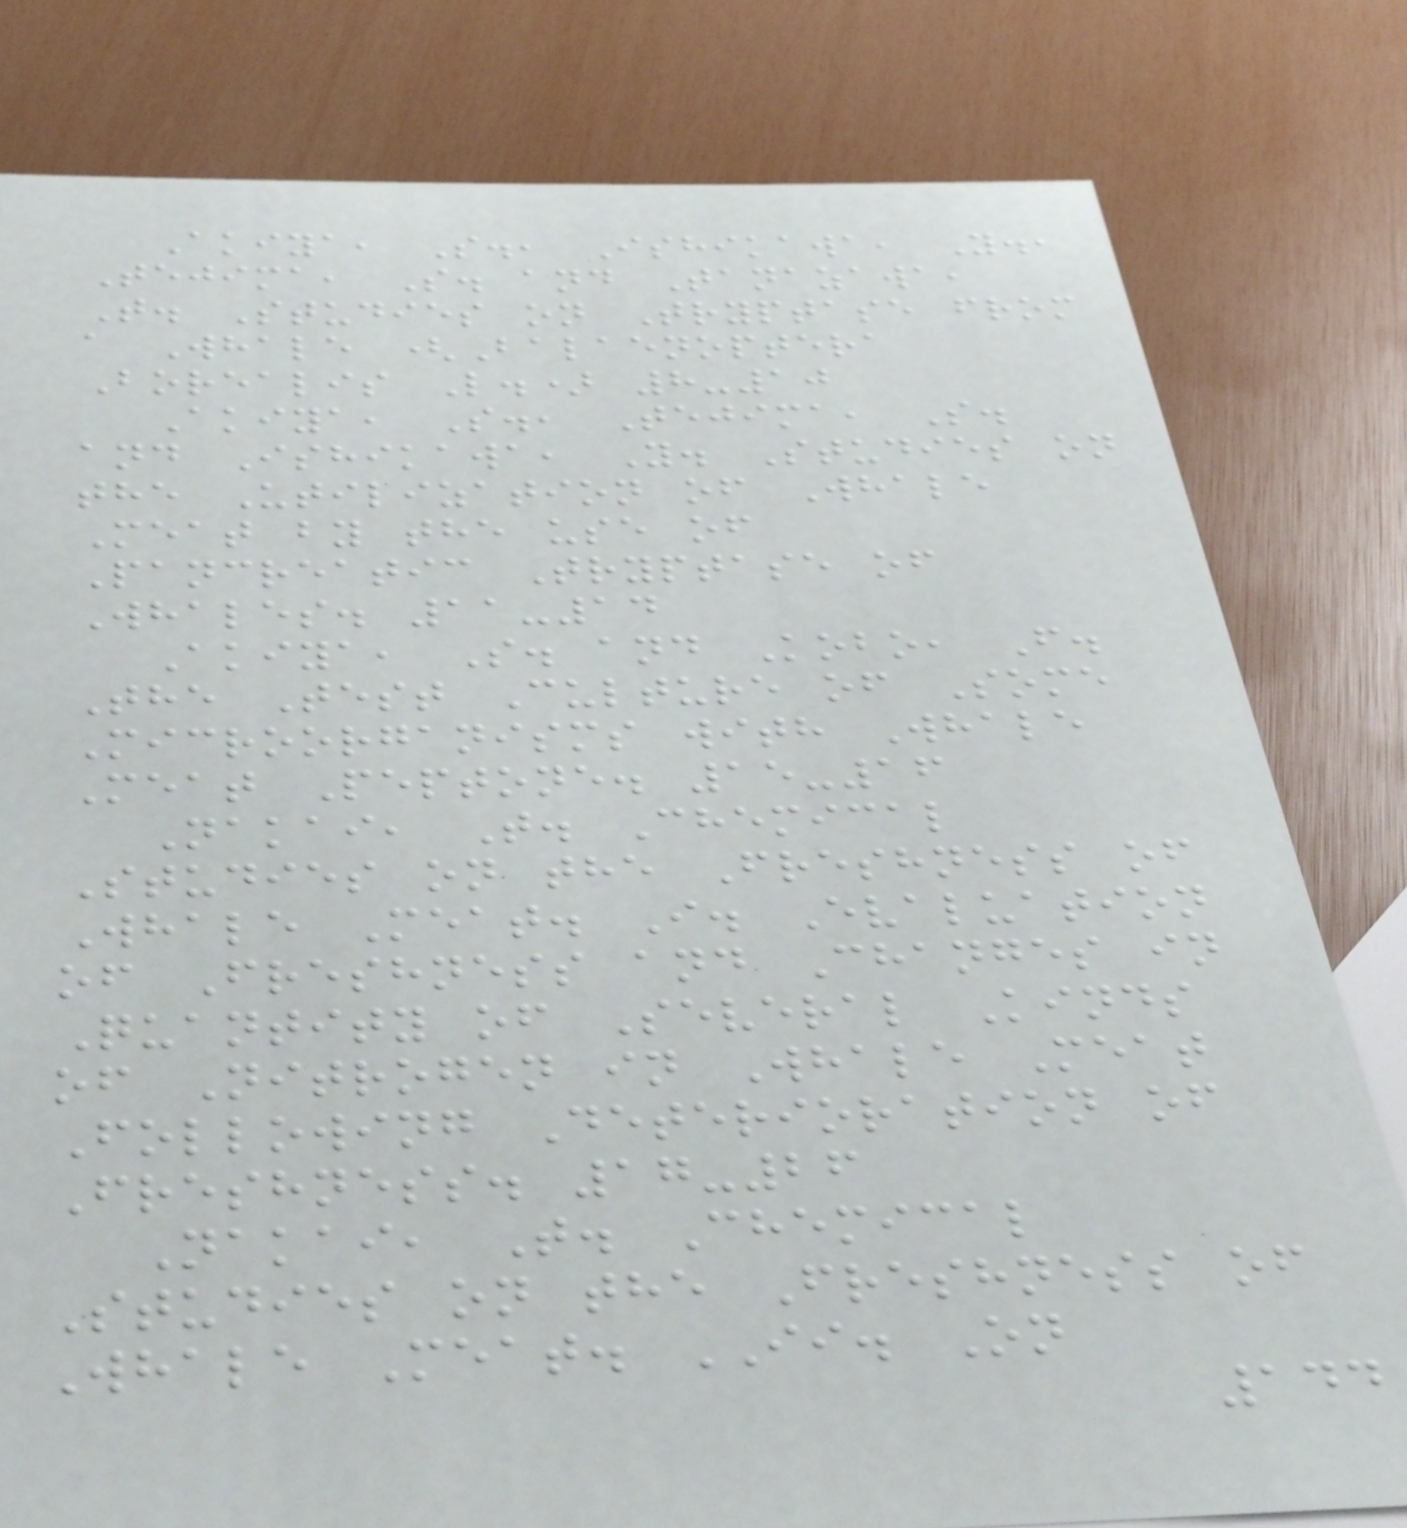Akiya, S., Ishikawa, Y.,
Tejima, S. and Tanazawa,
T. Studies on Tryptase from
a Whale (Balaenoptera
Borealis L.) 8-10
Akiya, S., Tejima, S.
and Ishikawa, Y. Studies on
the Utilization of Whale
Meat by the use of
Pancreatic Tryptase of
Whales. 11-14
Akiya, S. and Kobo, F.
The Test Culture of Some
Microorganisms with Whale
Meat Peptone. 15-16
Nakai, T. Chemical
Studies on the Freshness of
Whale Meat. I. Evaluation
of Freshness and Changes in
Quantity of Several Kinds
of Nitrogen in Whale Meat
Following Deterioration of
Freshness. 17-26
Nakai, T. Chemical
Studies on the Freshness of
Whale Meat. II. On
144
